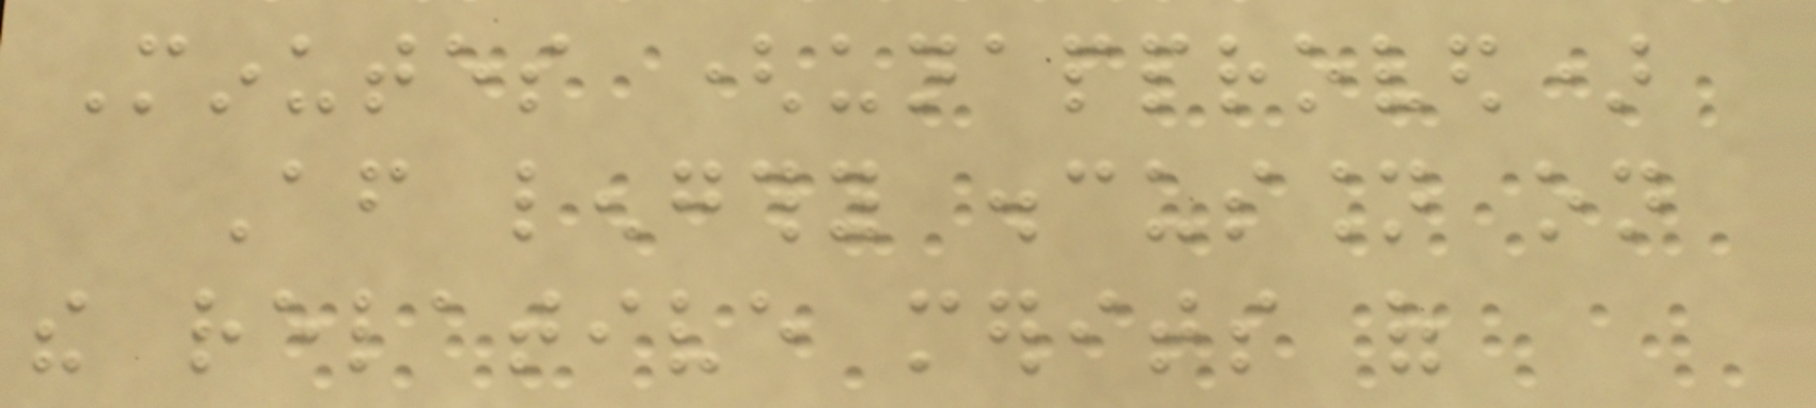Minutes (unapproved)
After lengthy discussion on
the relative merits of
